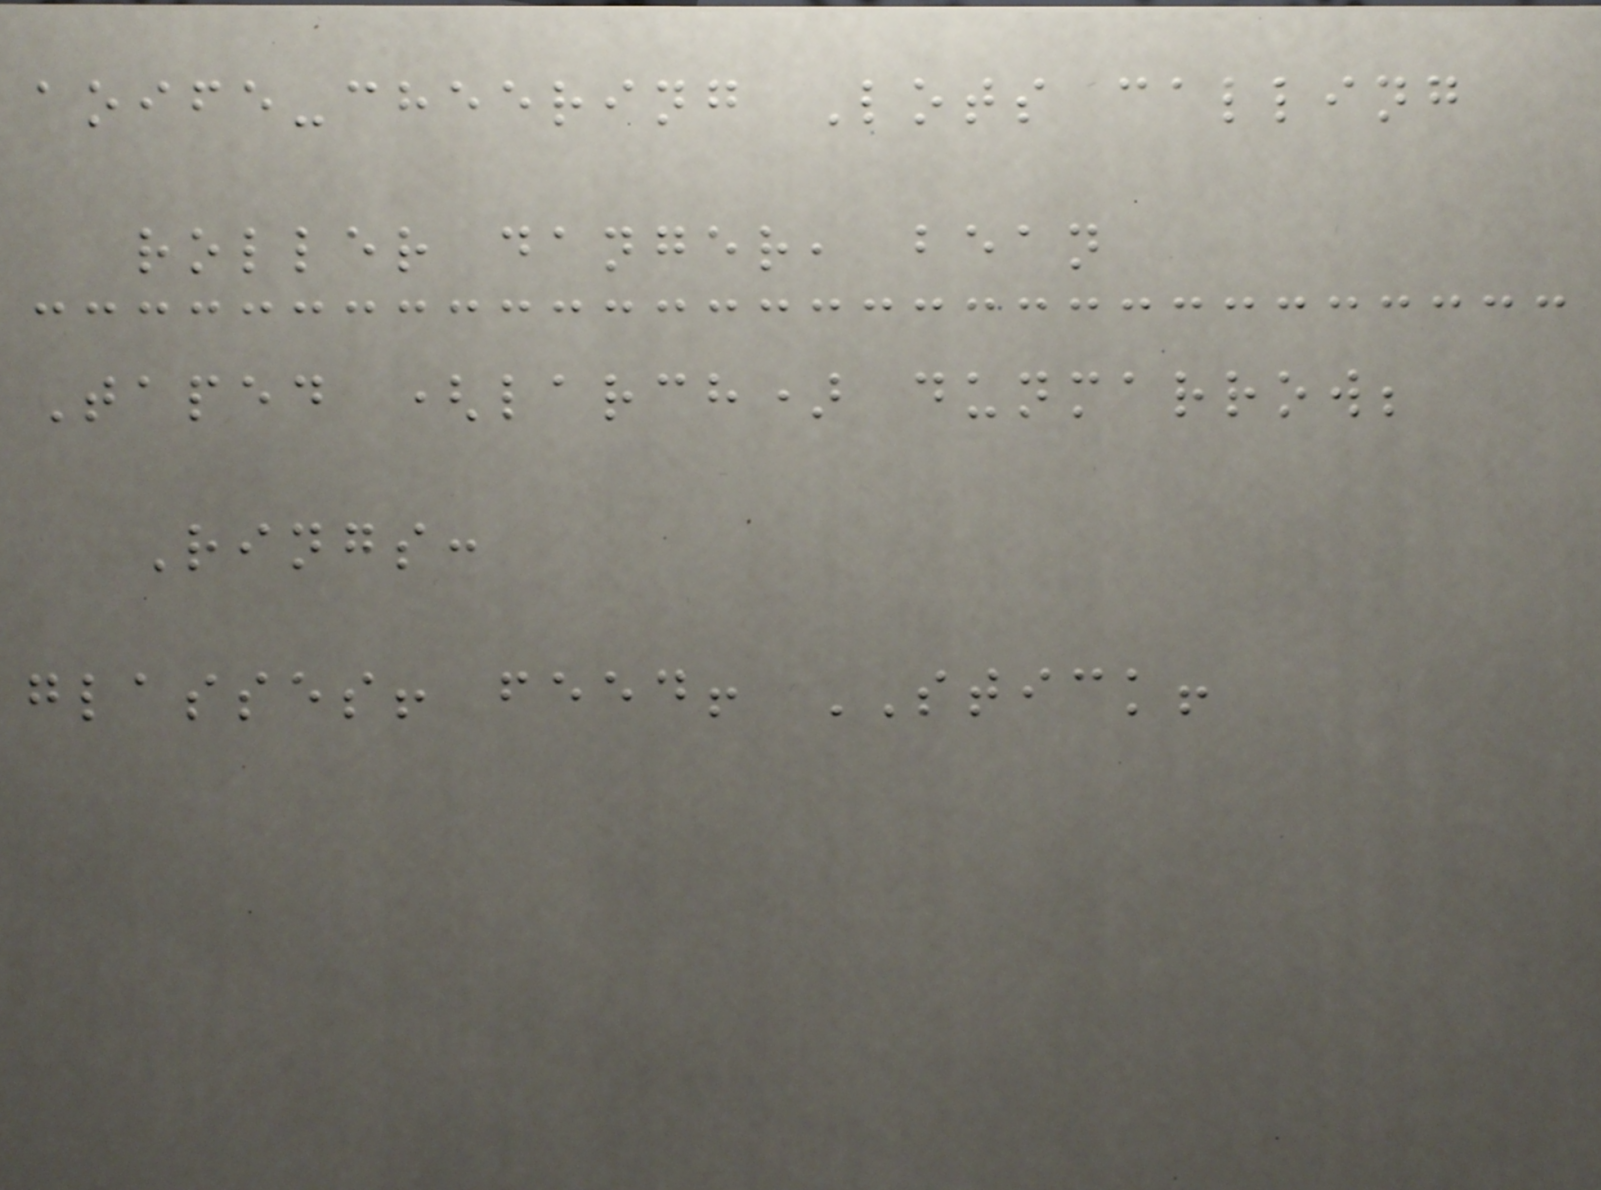aoife-cheering Lots calling
roller danger, bean
Taped (larch) dunmarrow;
Rings:
glasses! feed! STICK!
